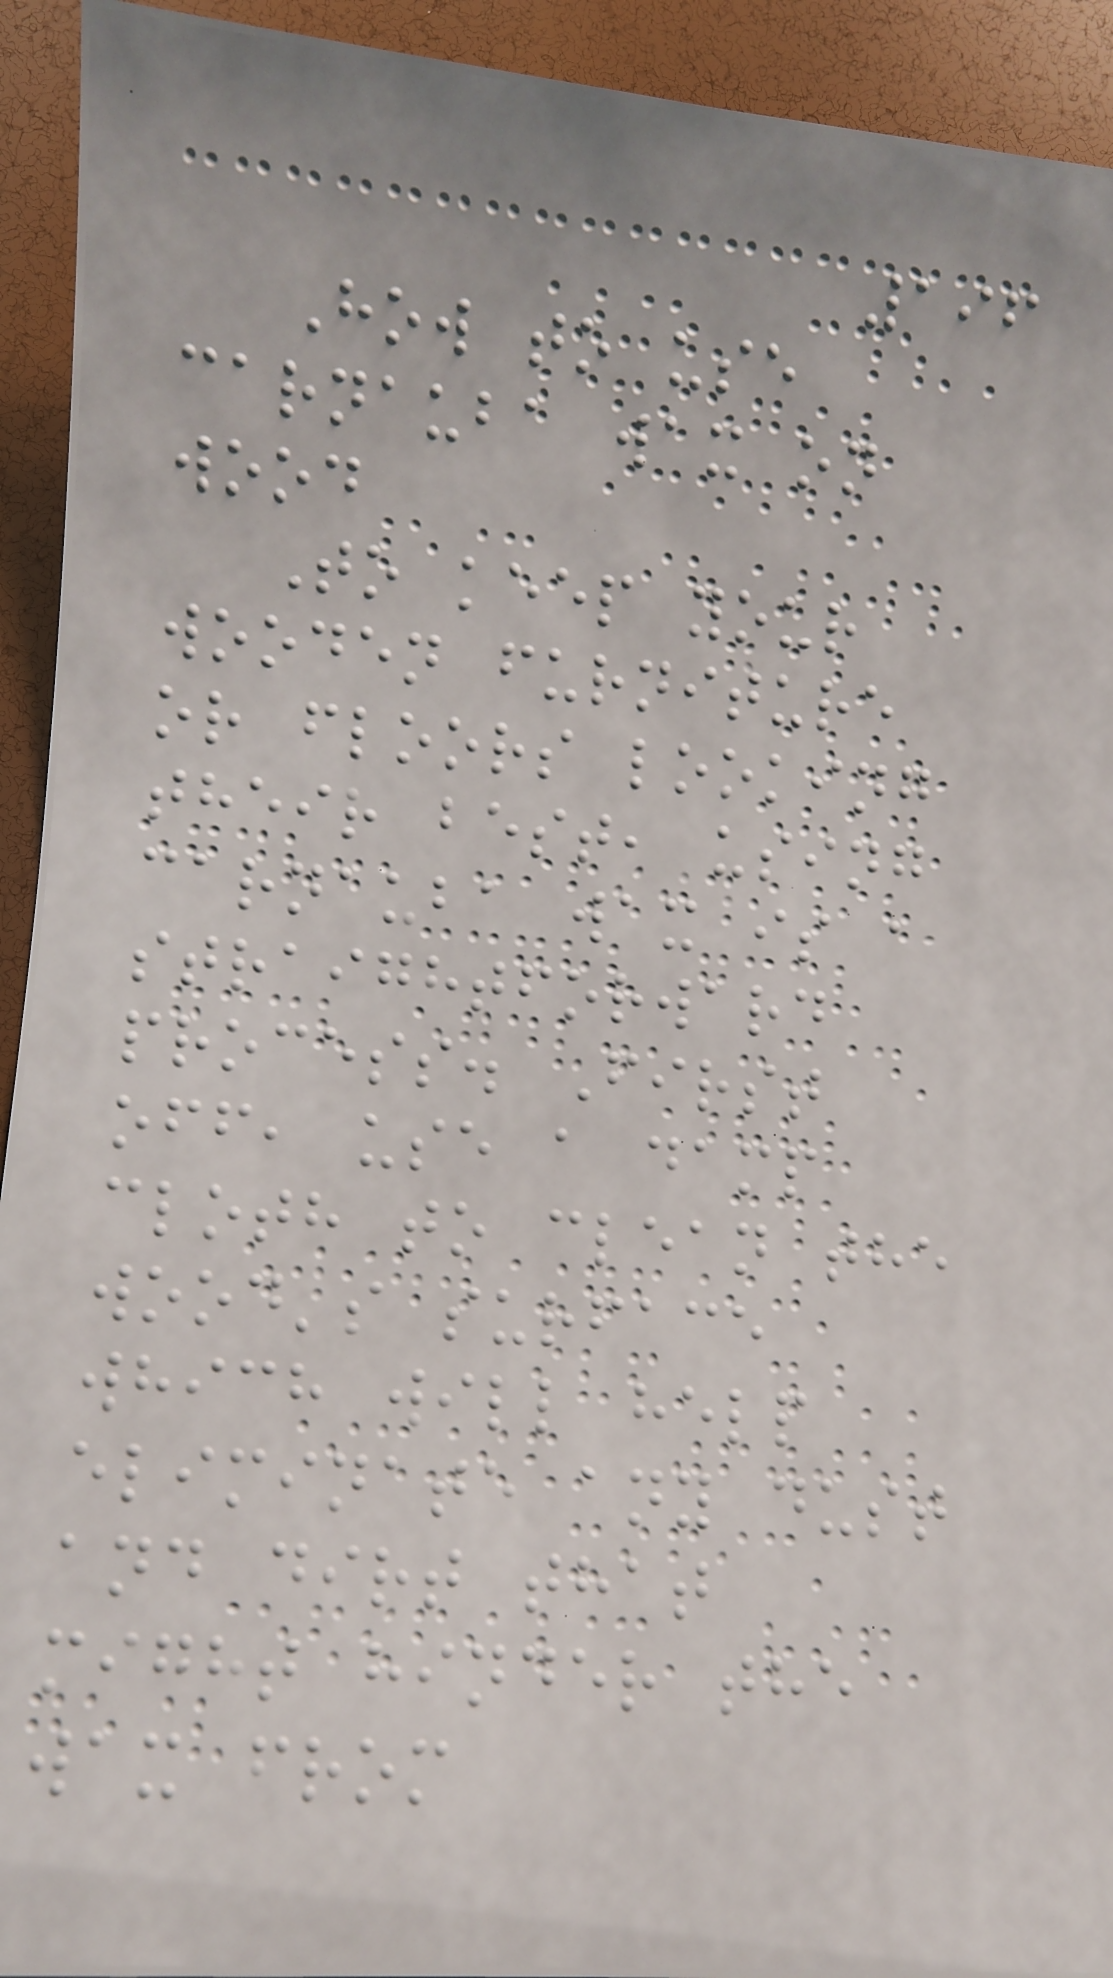196
How to use
carnauba wax on
wood
To keep your
wooden furniture
or floors looking
their best, using
carnauba wax is a
straightforward
process. First
off, use a damp
cloth to clean the
wood's surface
which will help
eliminate any dust
and dirt that
might hinder the
wax from
